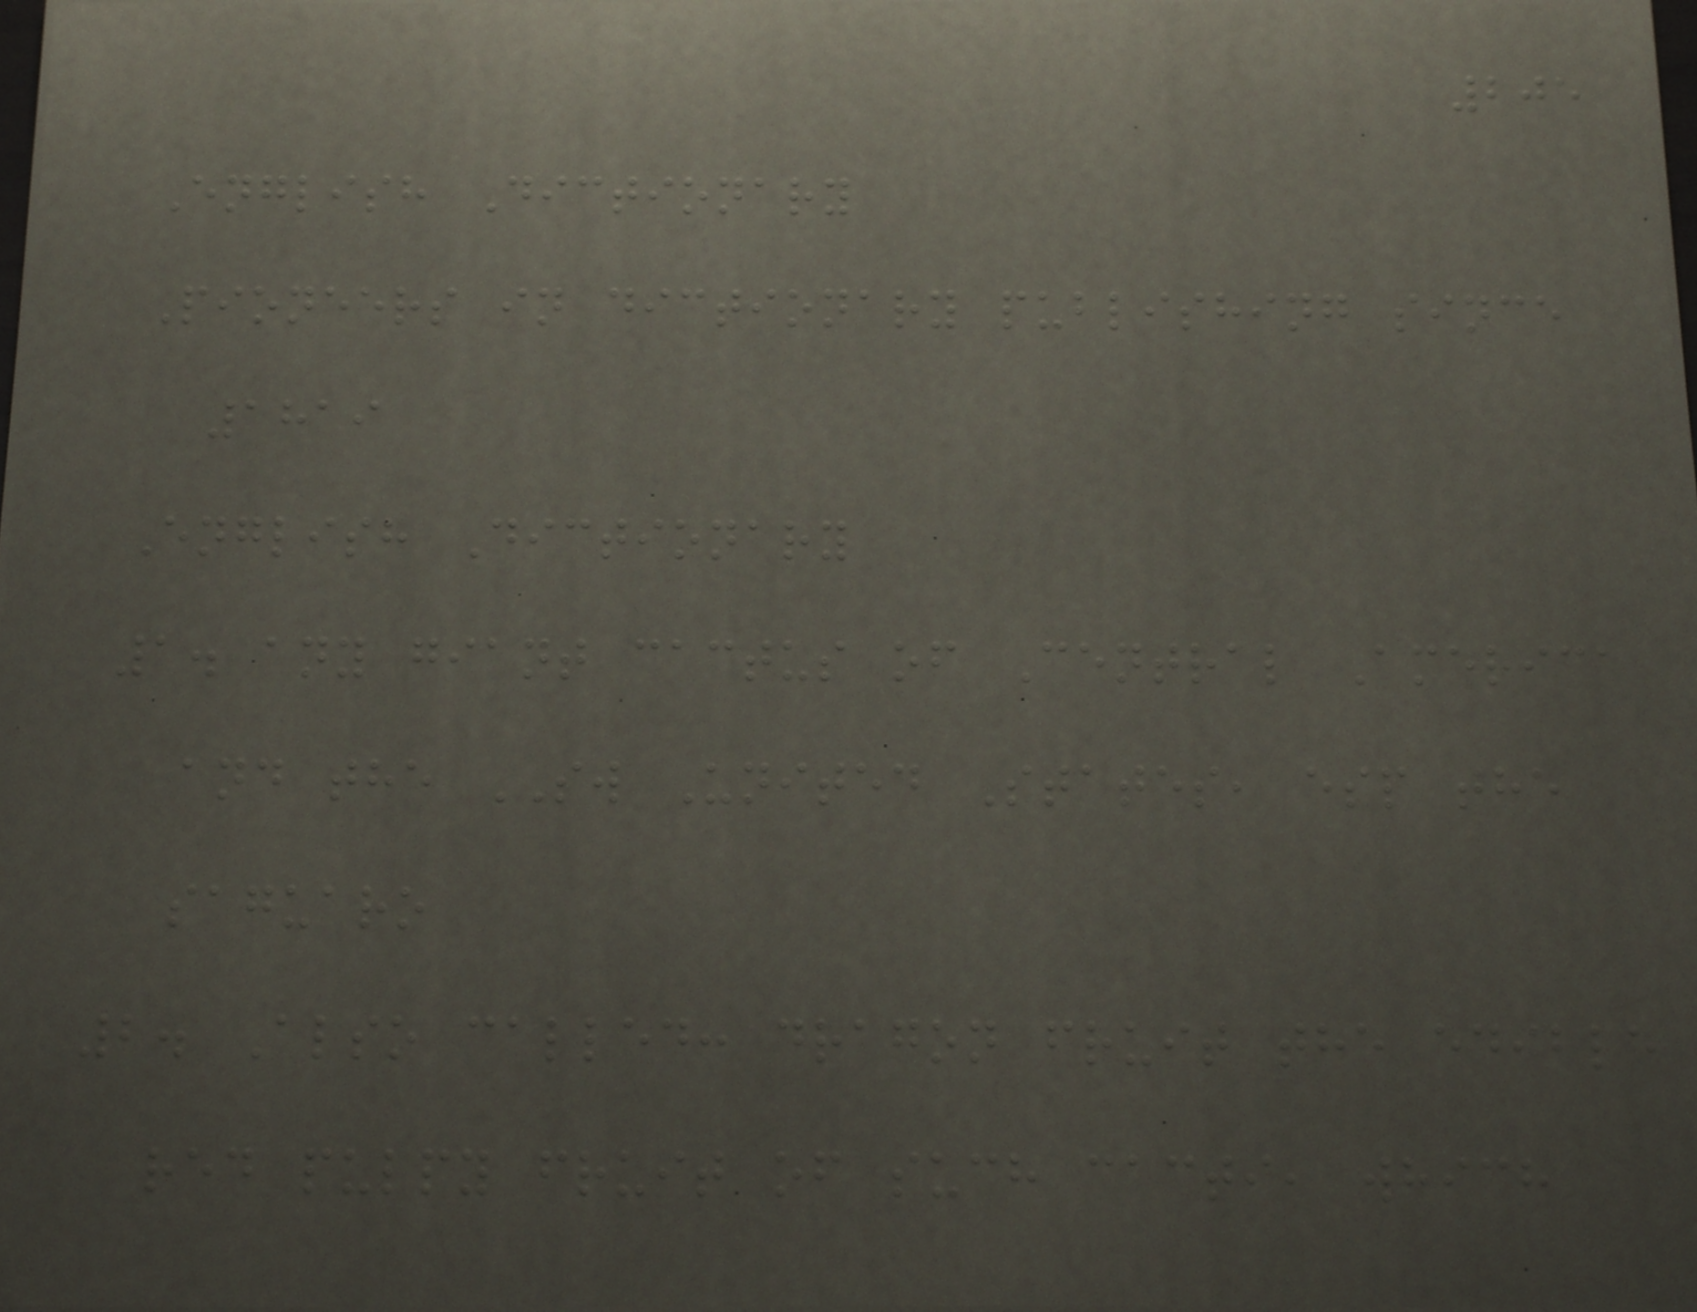205
English Dictionary
Pioneers in dictionary publishing since
1819
English Dictionary
1. any giant cactus of Central America
and the SW United States, esp the
saguaro
2. Also called: dragon fruit the edible
red pulpy fruit of such cacti, which
